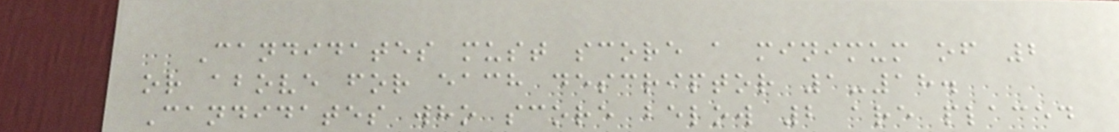Candidates must score a minimum of 2
or above for each descriptor 1-18.
Candidates who score below 2 are placed
